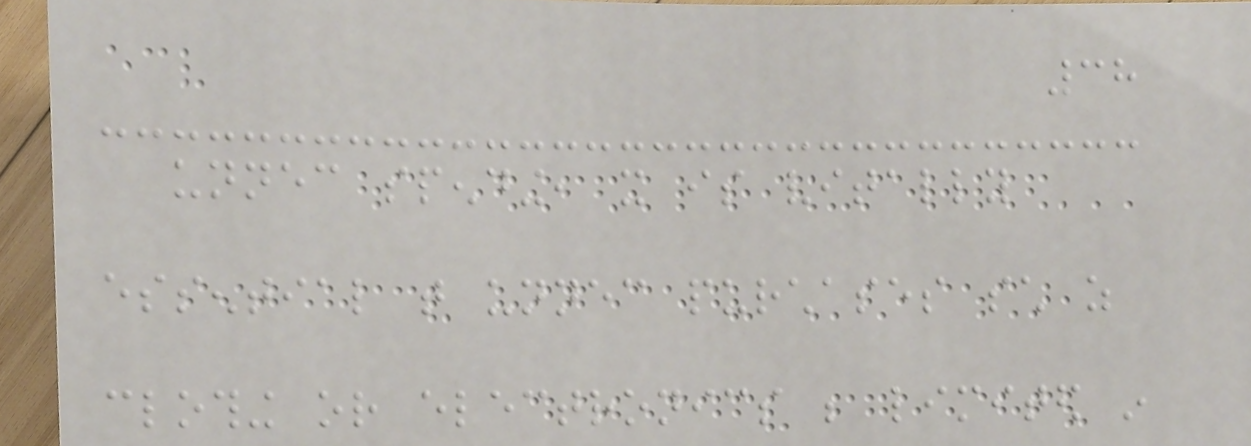38
unnecessary spending, it is vitally
essential that unnecessary purchases such as
clothing or electronics be limited in
